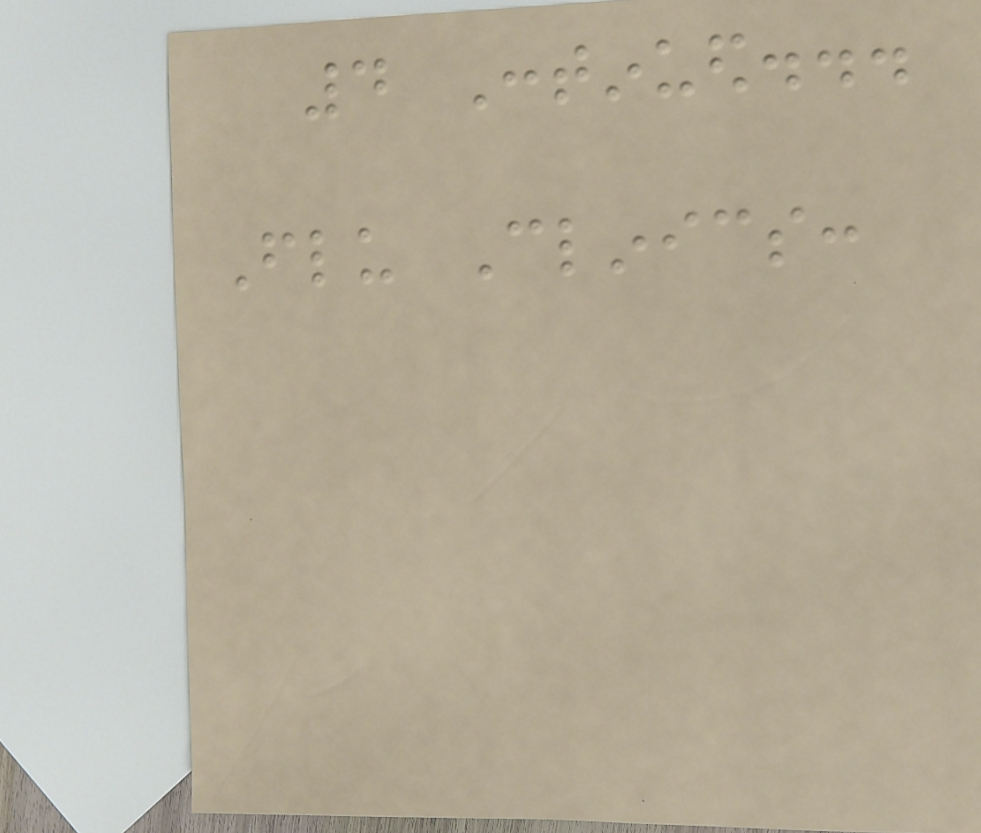4 Continued...
Flu Clinics:
